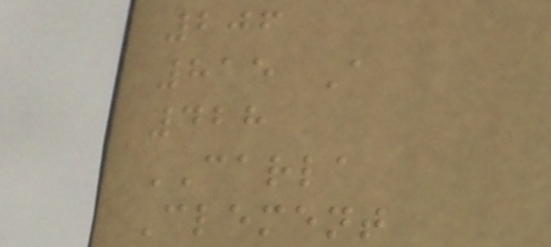206
815 A
428
CARLA
Clement
